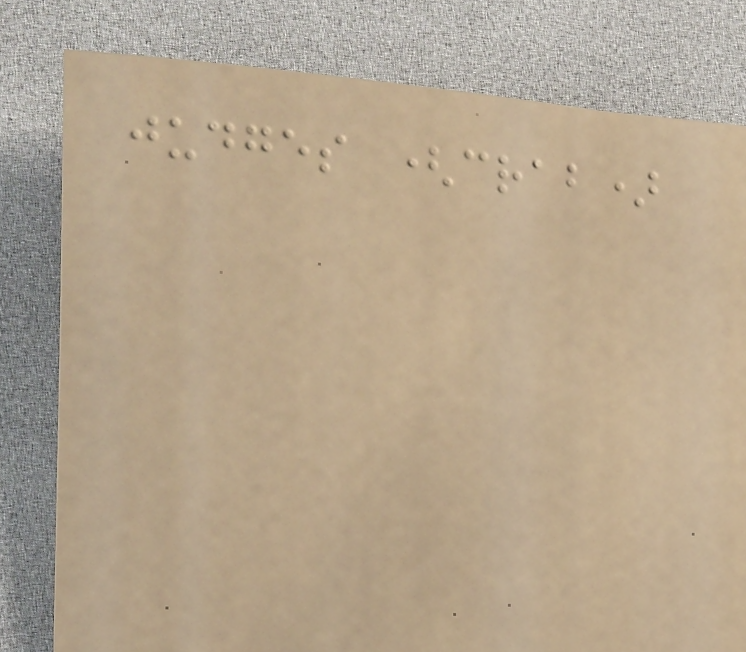judges (crab)
